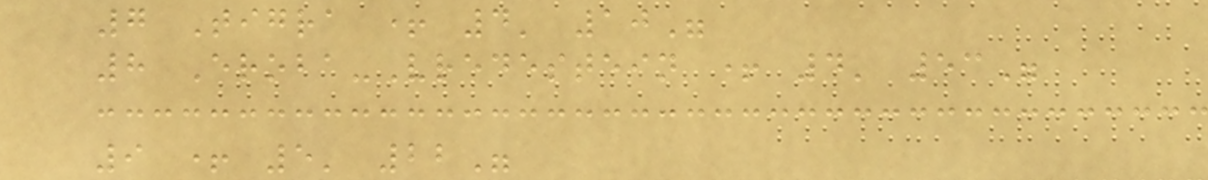7 Tigra + 4' 10"
8 Eroba-Vredestein + 4' 53"
9 + 5' 22"
